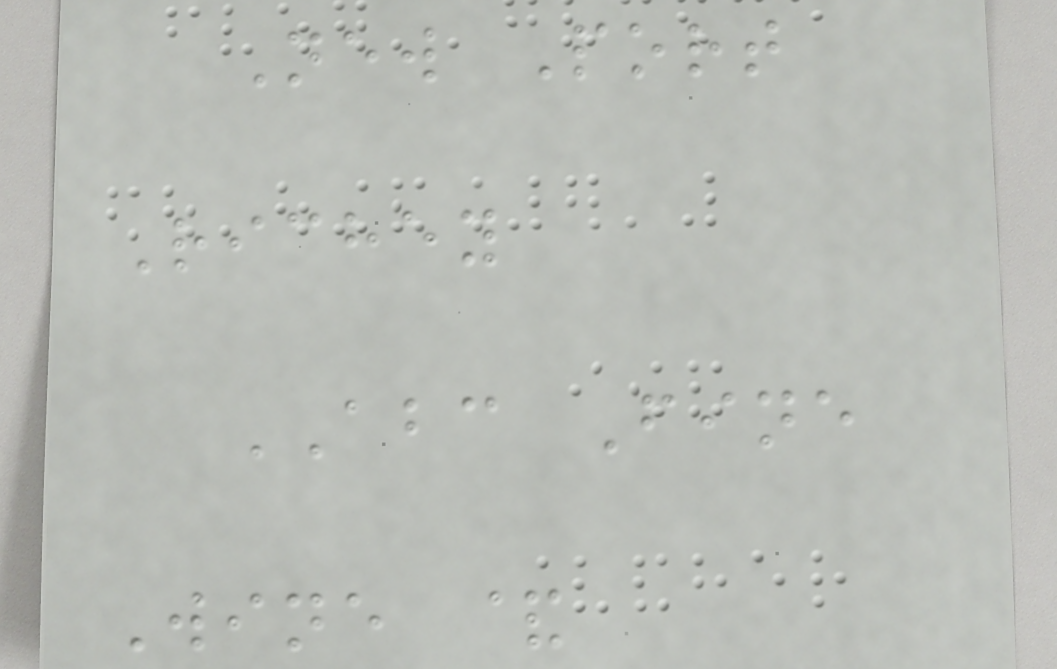New Port
Richey
ABC Fine
Wine &
